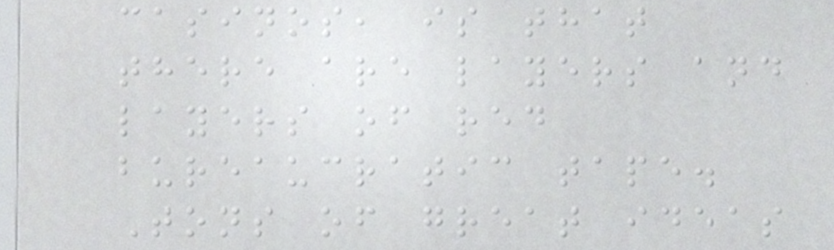casinos, is that
there are layers and
layers of red
bureaucratic tape.
Tons of great ideas
